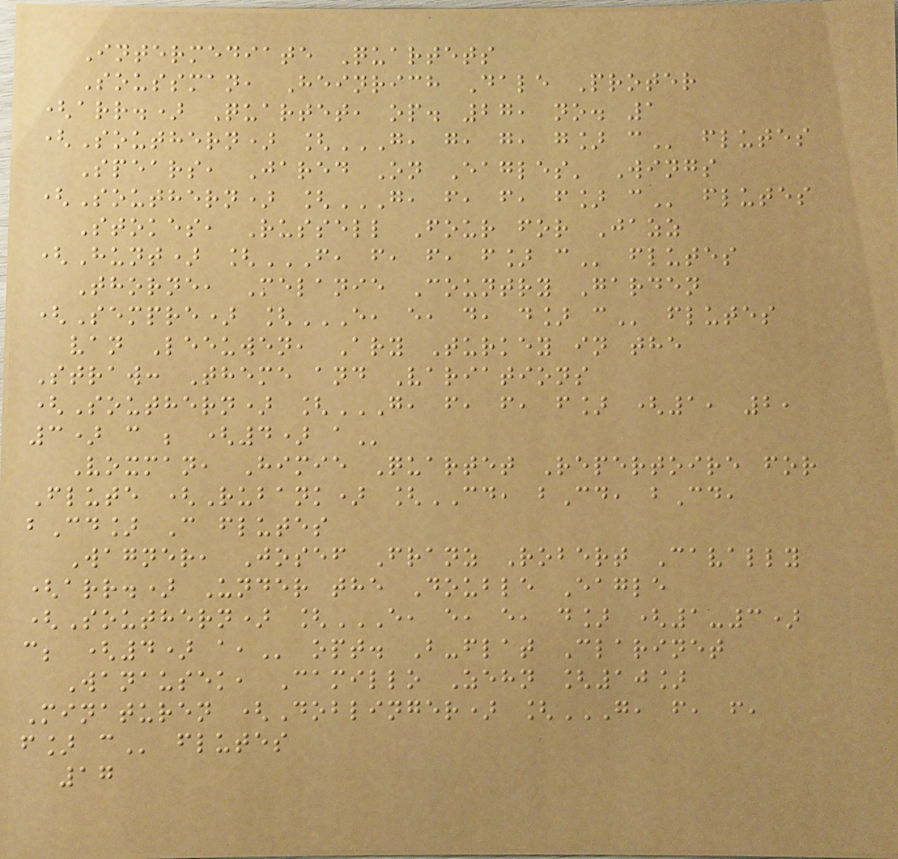Intermediate Quartets
Soussman, Heinrich Dale Proter
(arr.) Quartet, op. 27, no. 1
(Southern) [G, G, G, G] C flutes
Spears, Jared On Eagles' Wings
(Southern) [G, F, F, F] C flutes
Stokes, Russell Four for Jazz
(Hunt) [F, F, F, F] C flutes
Thorne, Melanie Country Garden
(Sempre) [E, E, D, D] C flutes
van Leeuwen, Ary Turkey in the
Straw: Theme and Variations
(Southern) [G, F, F, F] (1, 2,
3) C ; (4) A
Voxman, Himie Quartet Repertoire for
Flute (Rubank) [CD, bCd, bCd,
bCd] C flutes
Wagner, Josef Franz Robert Cavally
(arr.) Under the Double Eagle
(Southern) [E, E, E, D] (1-3)
C; (4) A, opt. B-flat Clarinet
Wanausek, Camillo Zehn [10]
Minaturen (Doblinger) [G, F, F,
F] C flutes
17
